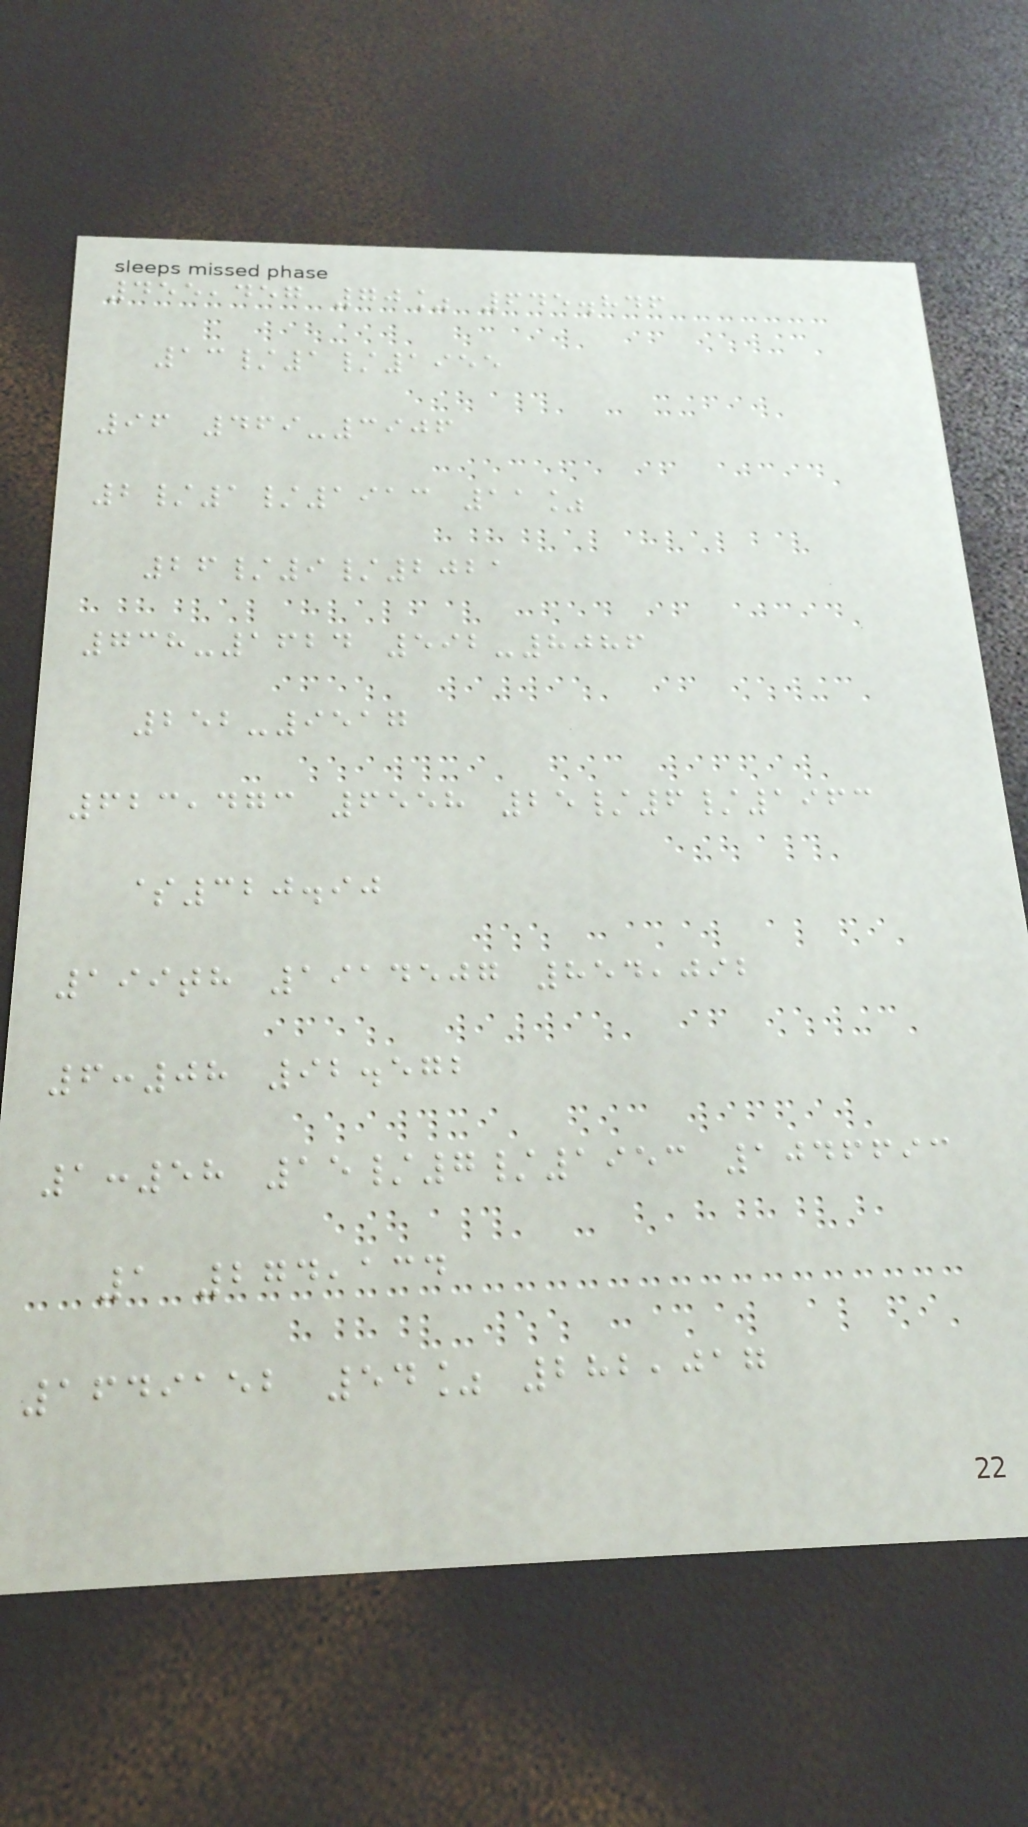455,457 70% 645.846
13/1/1955
96 469-3906
2/1/1913 11%
26/9/2021
738-1624 592-8086
252-9517
623,473 6558 25/6/1963
$320.90
199th 1914507 854,092
6:08 92.572
1:58 15/7/1953 1046693
1 274,134
1649152 54% 282,017
